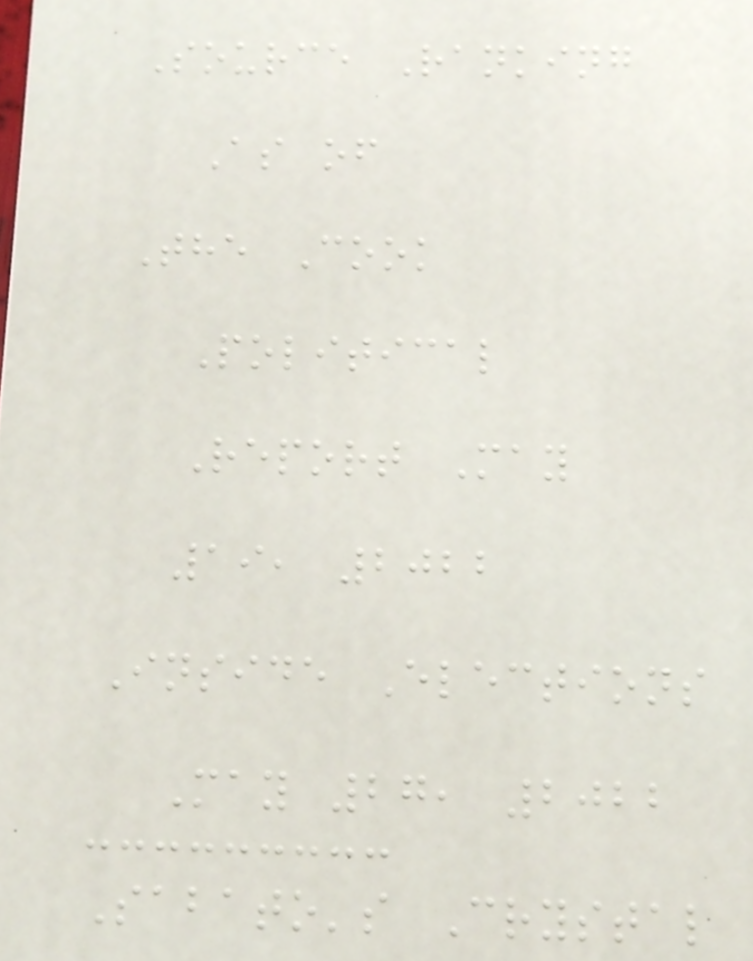Source Ranking
As of
The Cook
Political
Report May
19, 2022
Inside Elections
May 27, 2022
Sabato's Crystal
